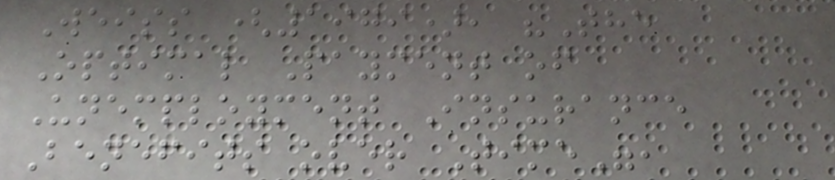Weiss (1979), "The
Optimal Payment of
Unemployment Insurance
Benefits over Time",
